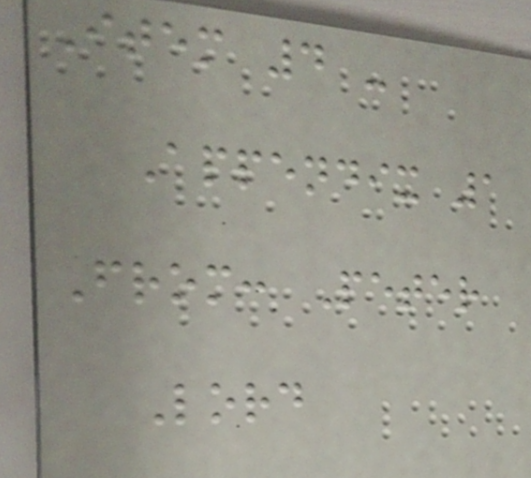Item 4 -
Appendix 1
From: Peter
Lord
